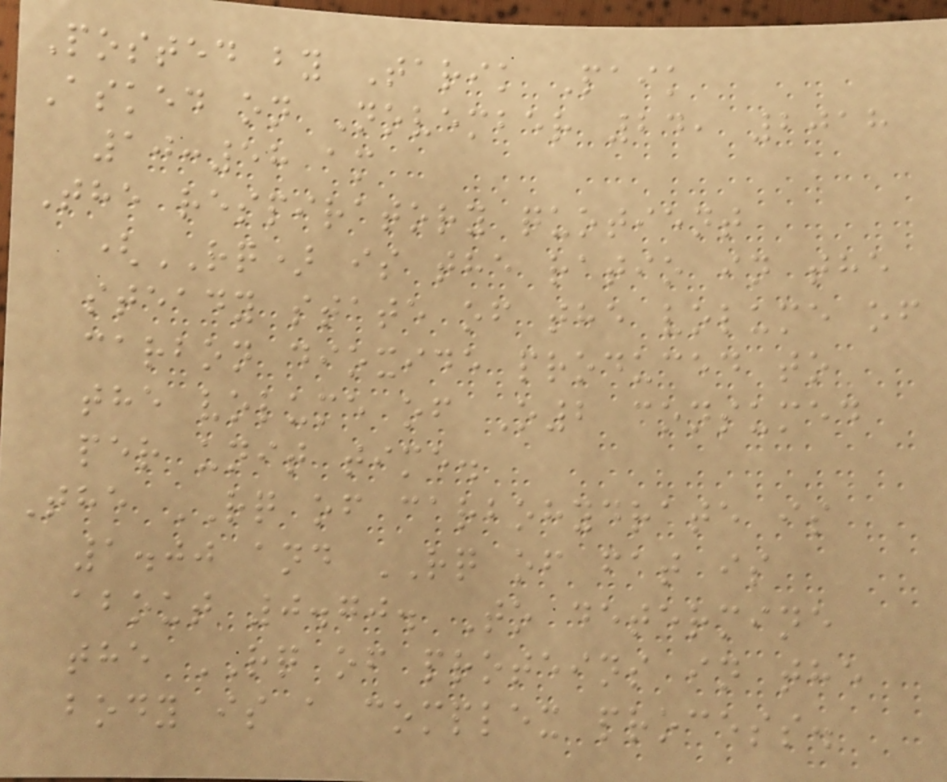Posted by Tarik Paik
Asked on November 24, 2018
10:58 am
The respiratory quotient
(RQ) is the ratio in the
steady state of the volume of
carbon dioxide produced to
the volume of O2 consumed
per unit time.
The RQ of carbohydrate is
1.00 and RQ of fat is
about 0.70. To determine
the RQ of proteins in the
body is a complex process.
